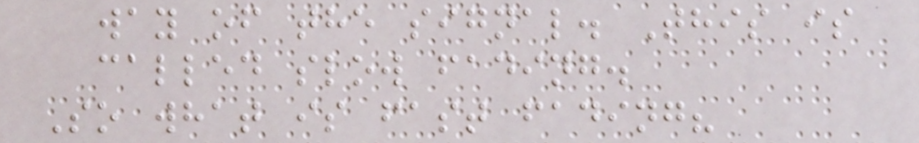way of the signal. This is
called slow fading.
So what is fast fading?
